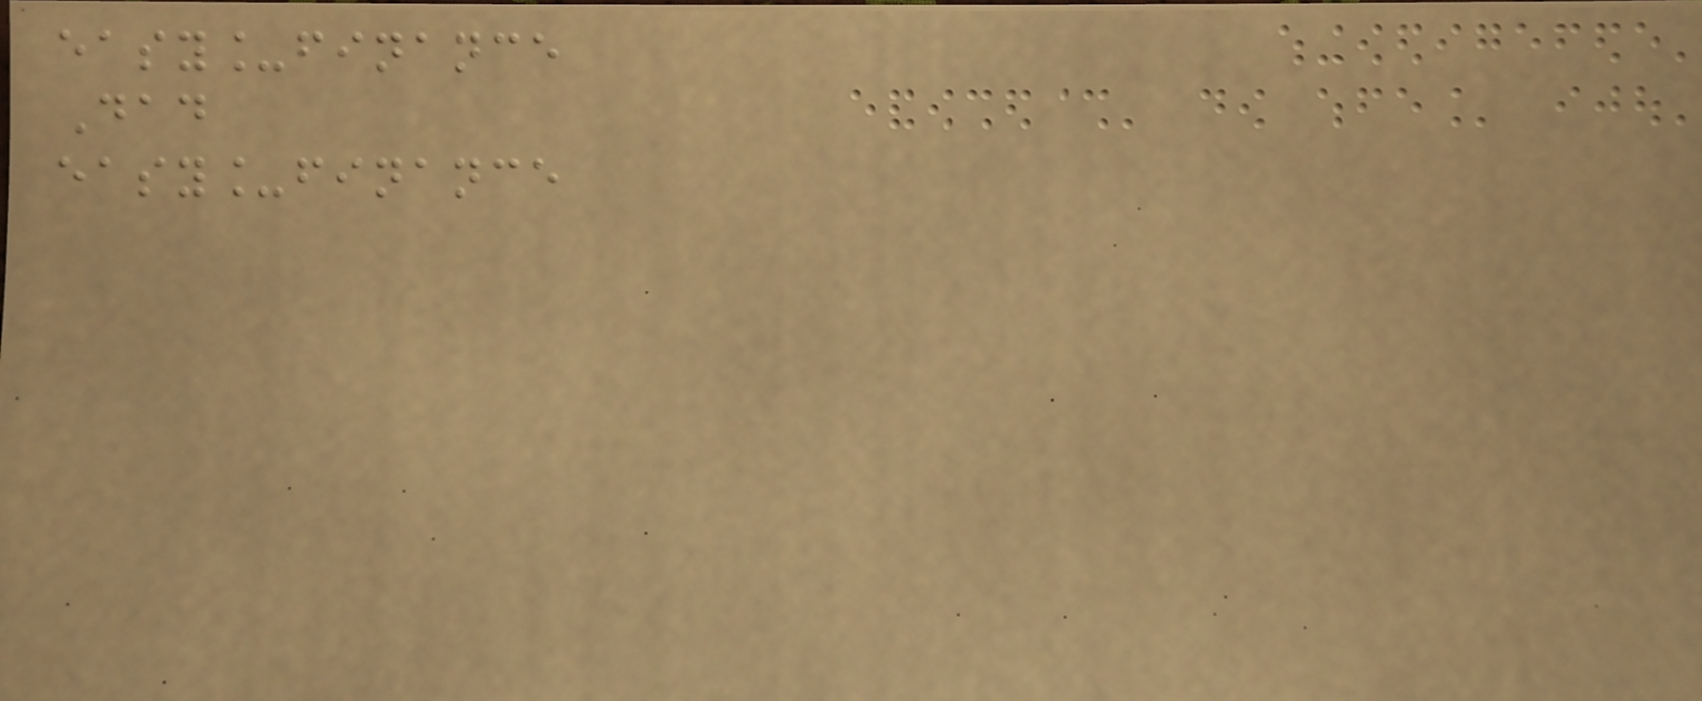easy_finance
Dad
easy_finance
